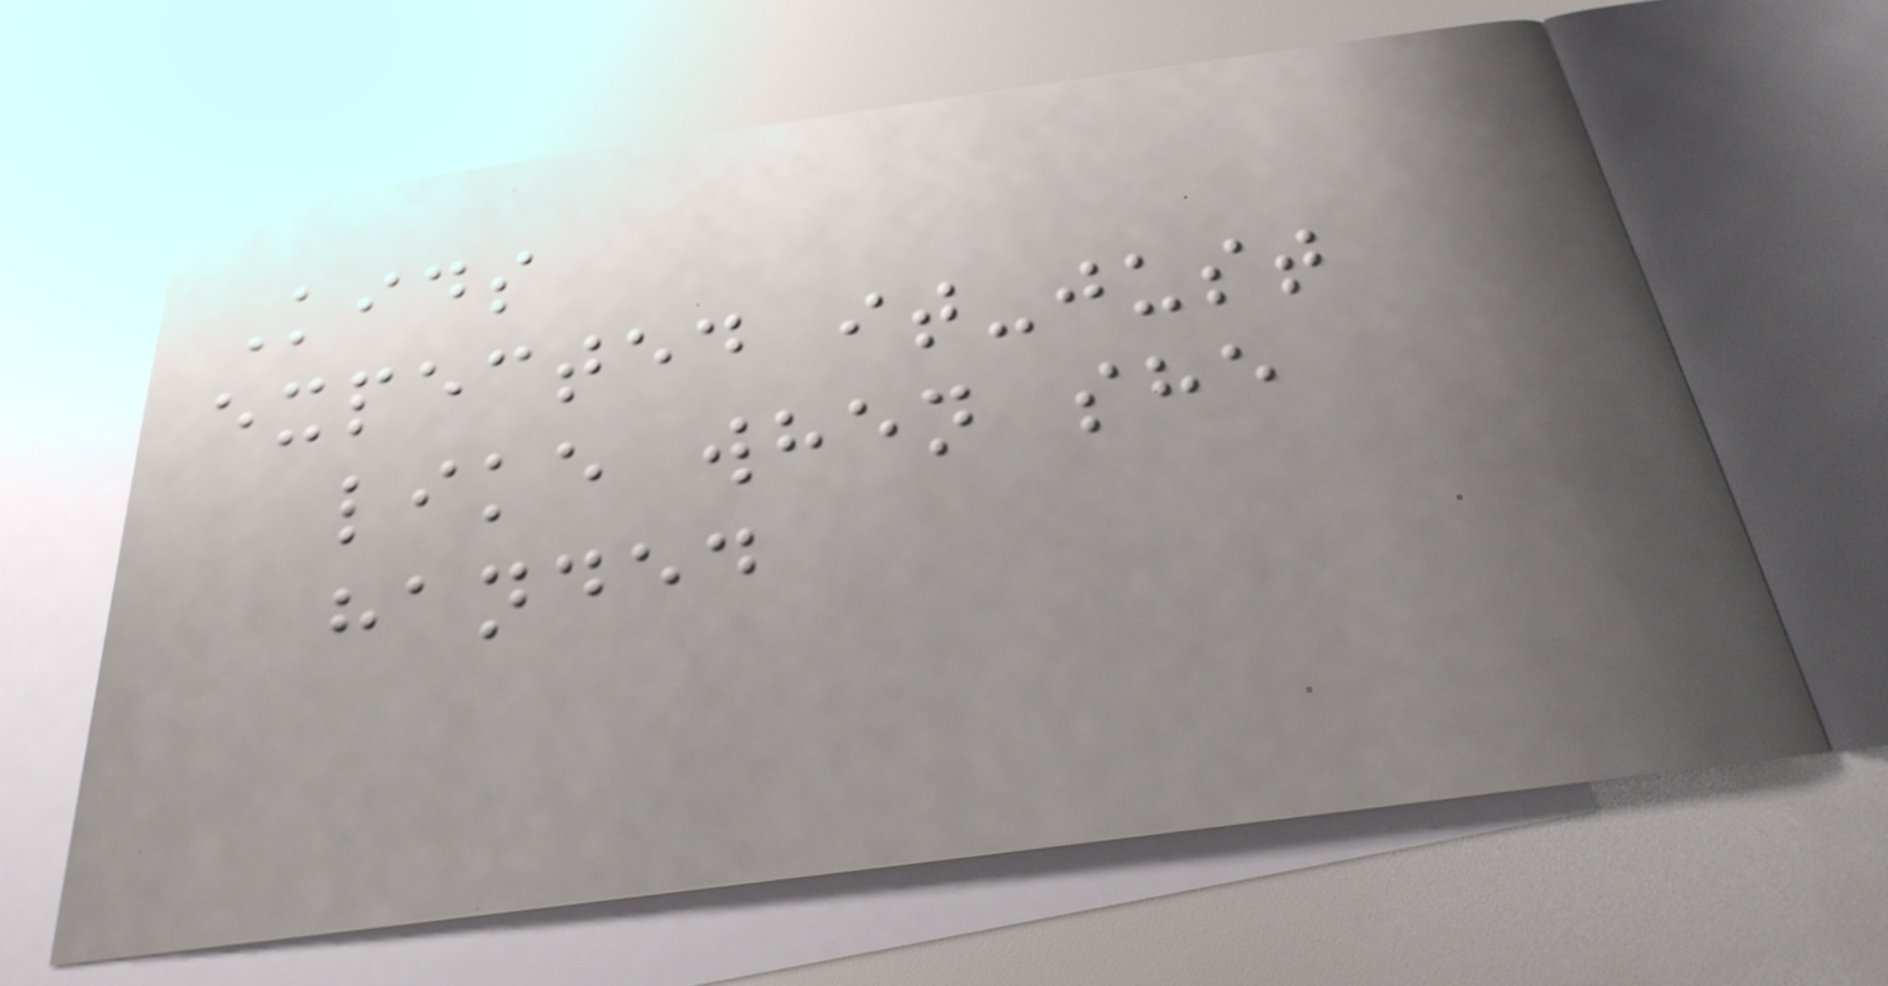Kids
expected it-just
like when she
handed
